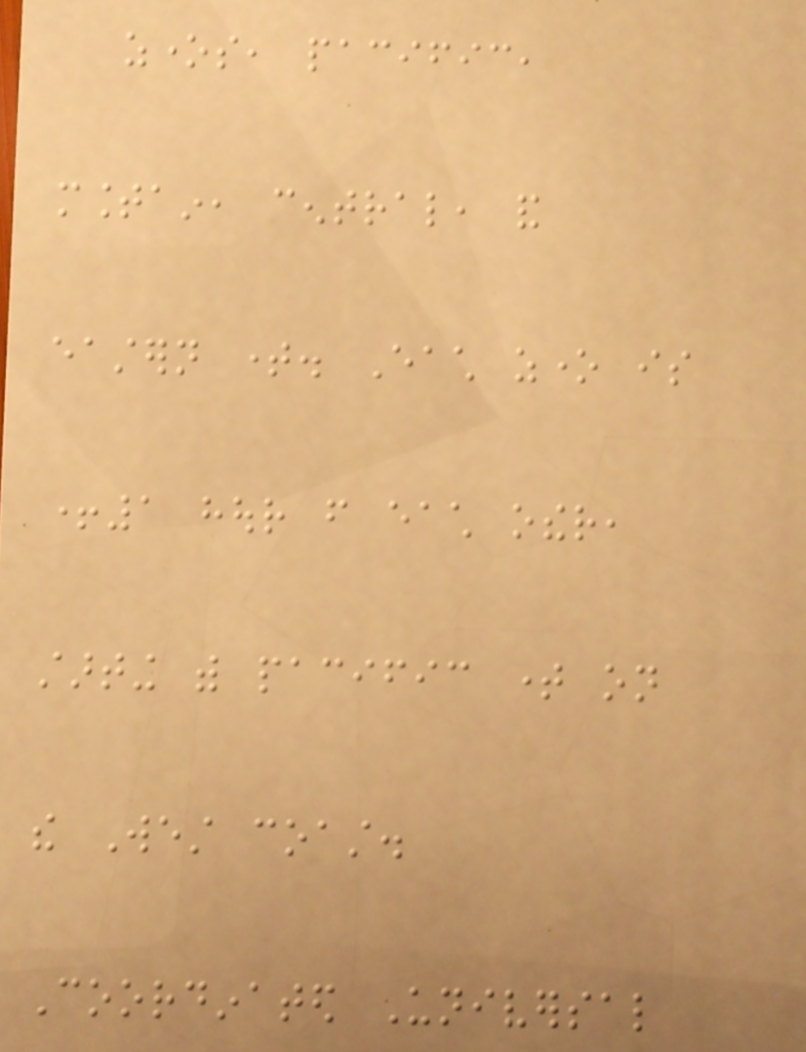zones, pacific,
mountain, central, and
eastern time. Each zone is
+1 hour from each other,
starting with pacific time on
the West coast.
Coordinated Universal
